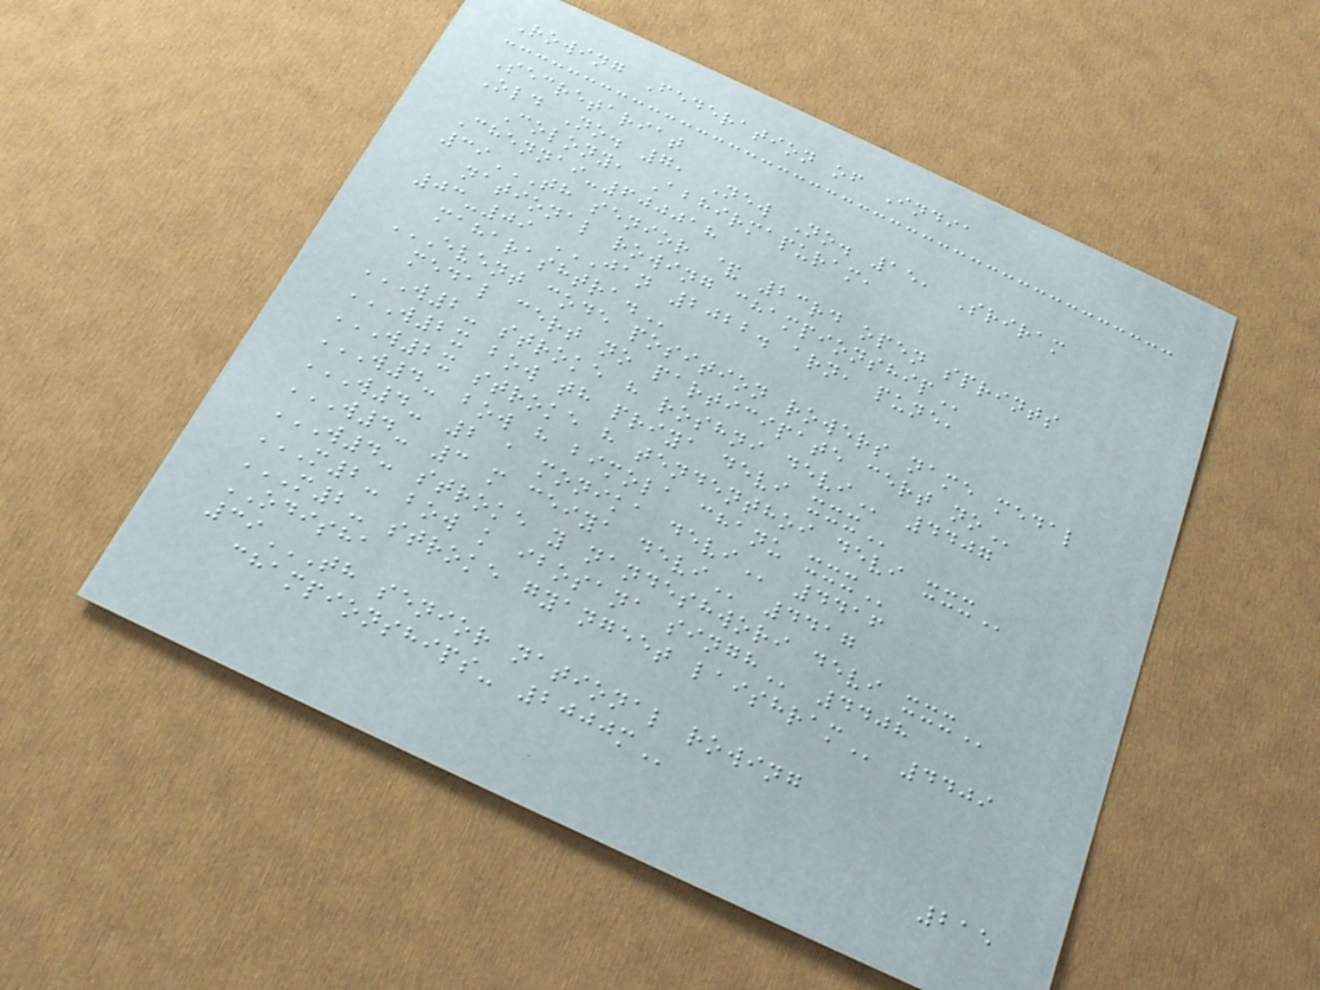Rowing Federation of India
Secretariat
Old No. 7, New No. 15, Sriram
Colony, Abhirmapuram,
Chennai-600018
39TH SENIOR & 23RD OPEN SPRINTS
NATIONAL ROWING CHAMPIONSHIP
03-09 JAN 2022. ARN, PUNE,
MAHARASHTRA.
EVENT CODE POSITION ROWERS NAME MEDAL
MEDAL CERT NO PARTICIPATE CERT NO
W2- STROKE H ROSHNI DEVI 4407
W2X BOW TH PRIYA DEVI XXX
W2X STROKE H TENDENTHOI DEVI XXX
W4- BOW H BIMOLA CHANU XXX
W4- 2 A MONIKA DEVI 4416
W4- 3 M CEIYA DEVI 4417
W4- STROKE Y NANDESHWORI DEVI XXX
M2- BOW K IBOSANA SINGH 4408
M2- STROKE GYANGEET LAISHRAM 4409
ODISHA
39TH SENIOR NATIONAL ROWING
CHAMPIONSHIPS- 2000M
215
